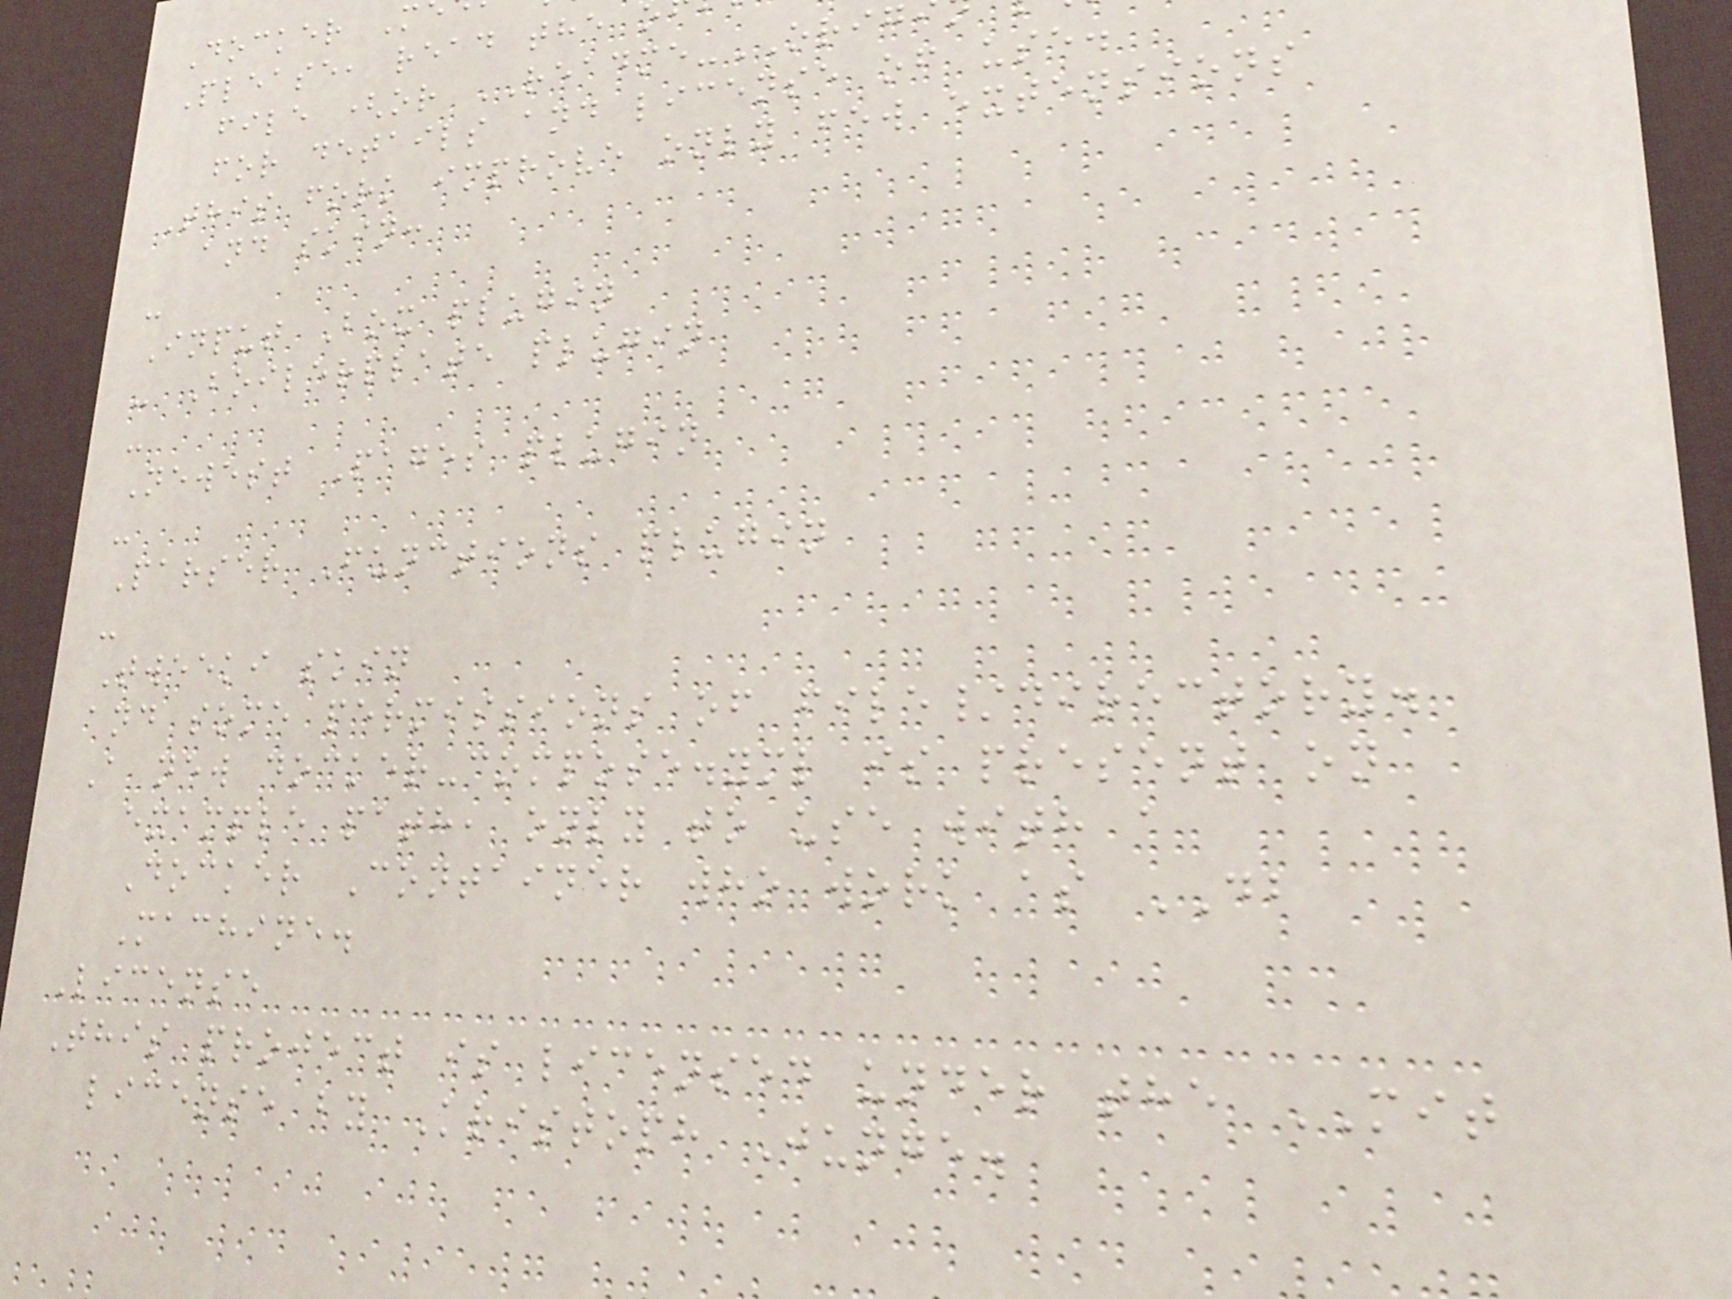Docker M
Please, read the o
file (or README-ORIG
for details and license of use.
This fork improve only few extensions
and skin:
-
Input Box plugin
- Boilerplate plugin
-
Newest Pages plugin
-
Parser Functions plugin
-
Tweeki skin
and some permissions of file/directory.
A new docker-compose.yml is present on
example path, only to use with a
Docker Container who work as DB
Machine.
License
This project is licensed under the MIT
license by Kristoph Junge.
